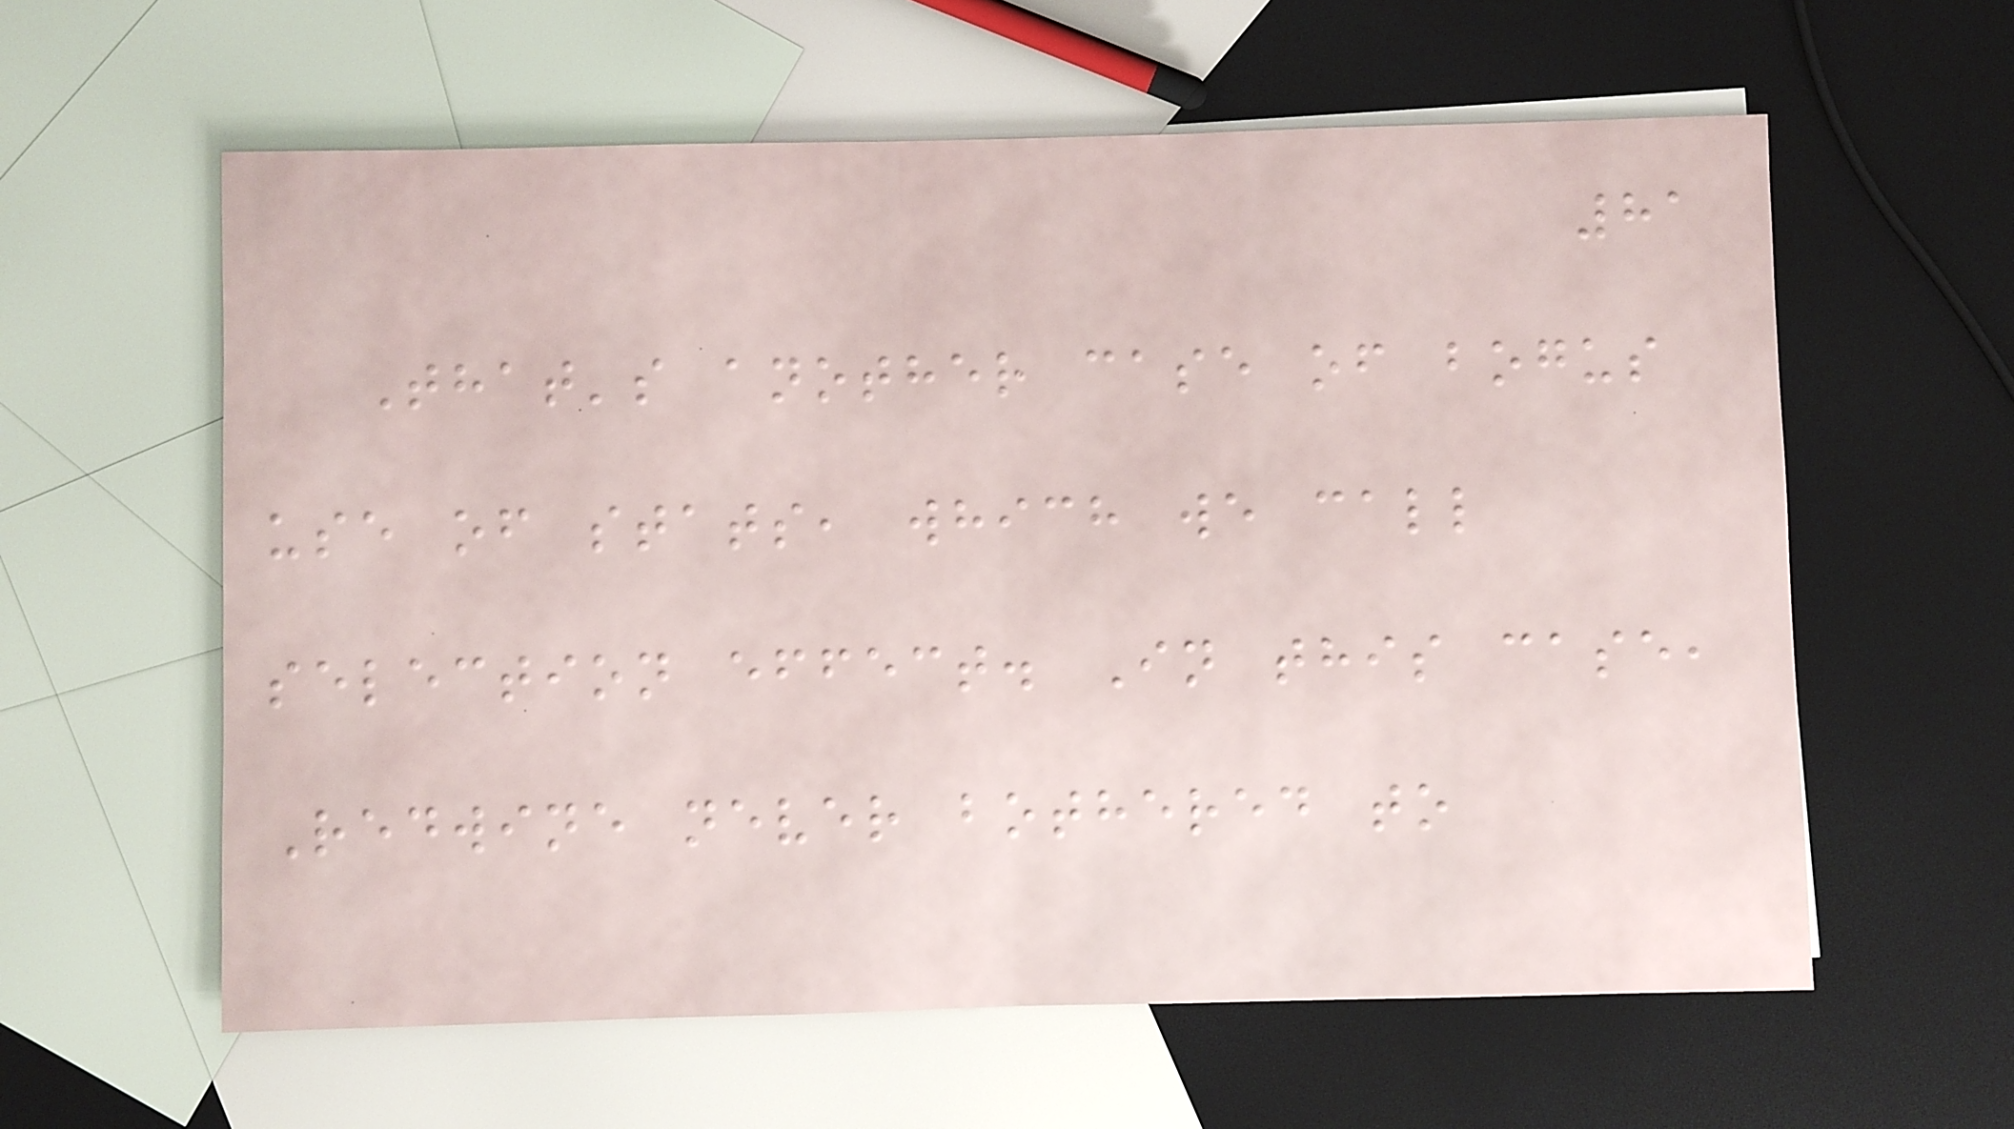81
That's another case of bogus
use of stats, which we call
selection effect. In this case,
Redwine never bothered to
